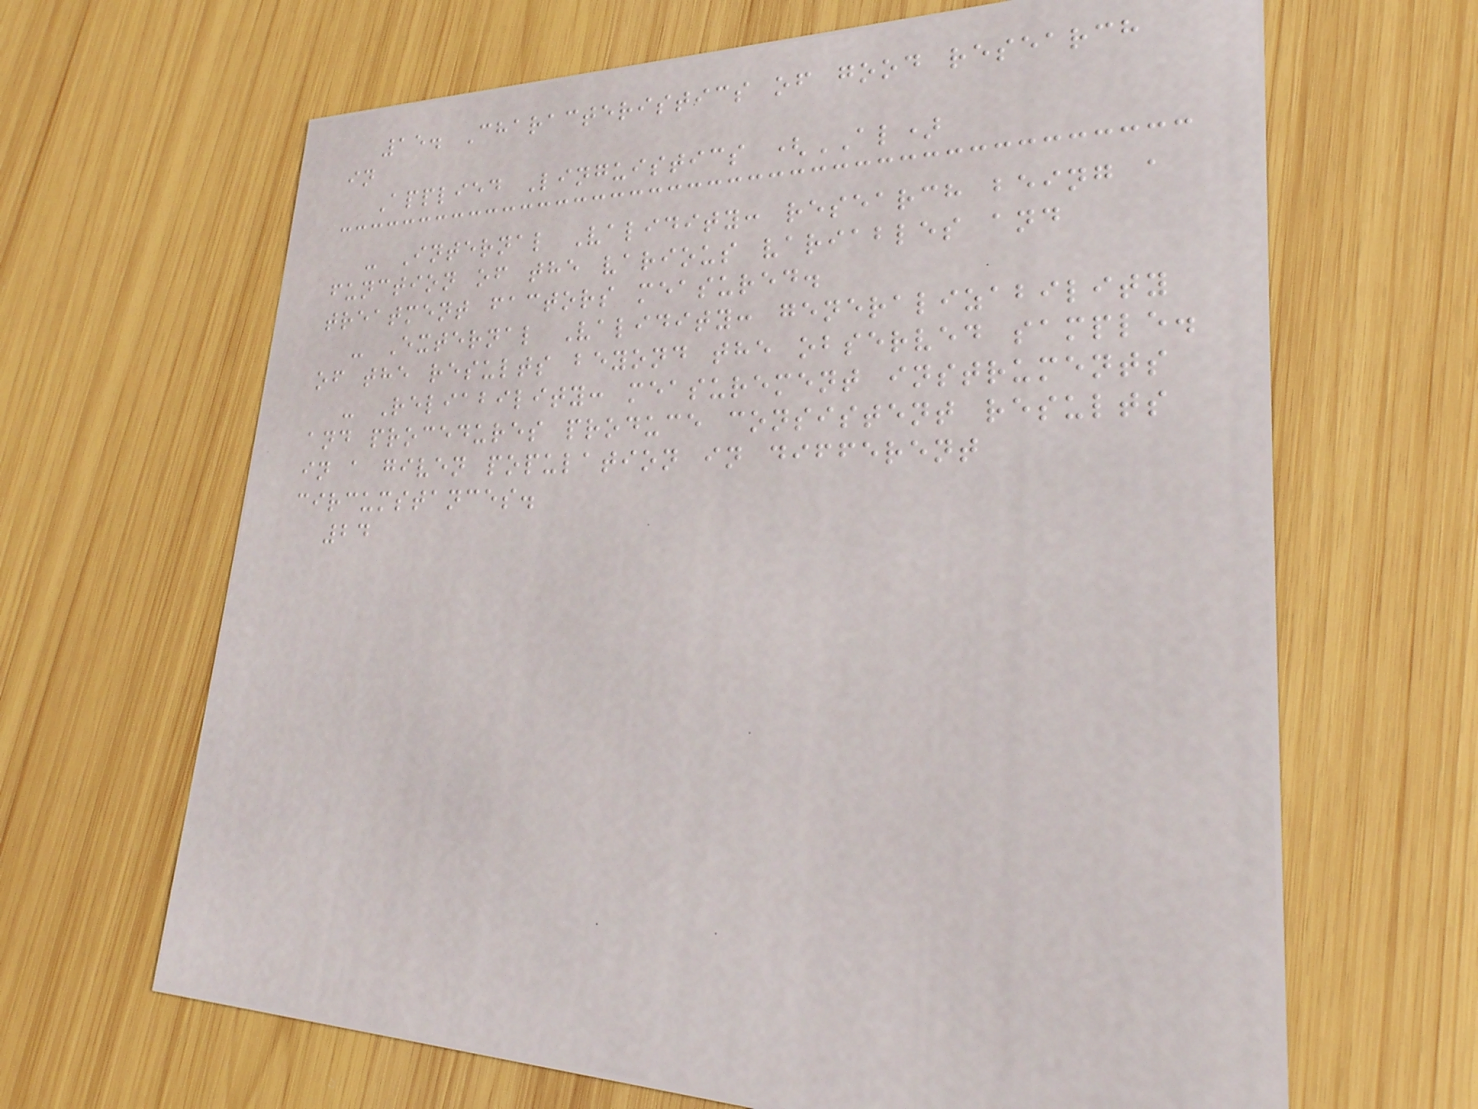15. Characteristics of good research
in
Applied Linguistics (AL)
- Internal Validity: research being a
function of the various variables and
treatment factors measured.
- External Validity: generalizability
of the results beyond the observed sample.
- Reliability: measurement instruments
and procedures produce consistent results
in a given population in different
circumstances.
24
